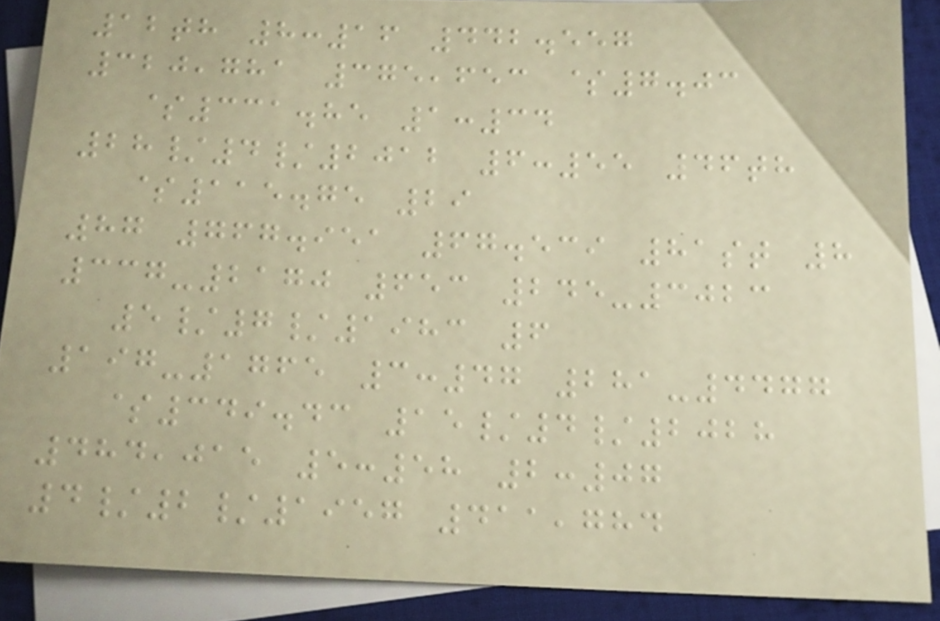12th 8:16 442.557
320,781 375,653 $7.03
$331.85 1:34
28/4/2012 6:55 46th
$115.75 29
87 767.951 67.539 81st 8
337-2170 653 245-3023
5/7/1983 6
197-1765 3:47 281-4477
$349.43 15/4/2028
484,015 5:58 2:07
4/2/1957 411,784
